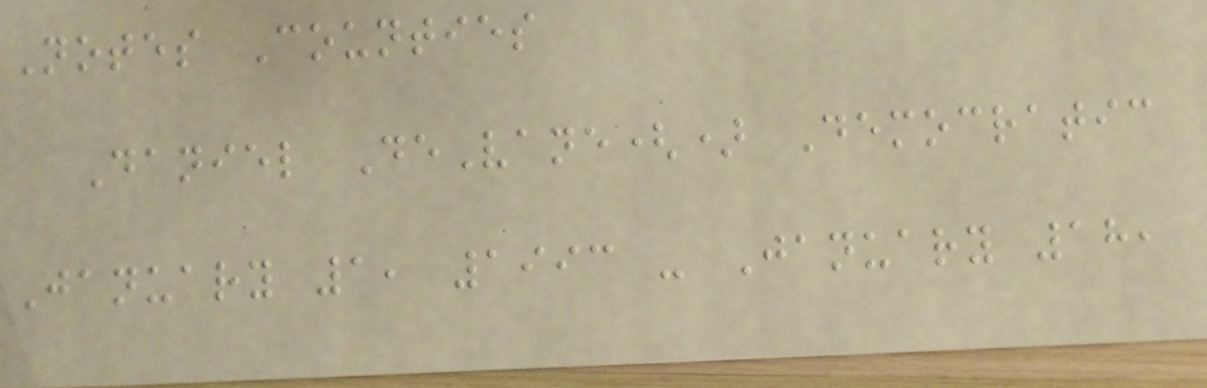Notes Counties
Daniel DeVane() Democratic
January 1, 1993 - January 18,
